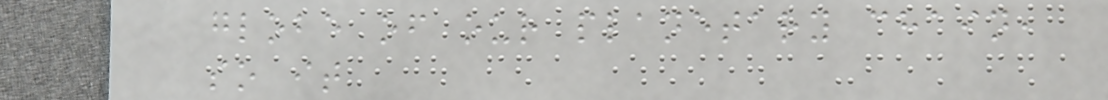globe of our planetary chain,
so it
